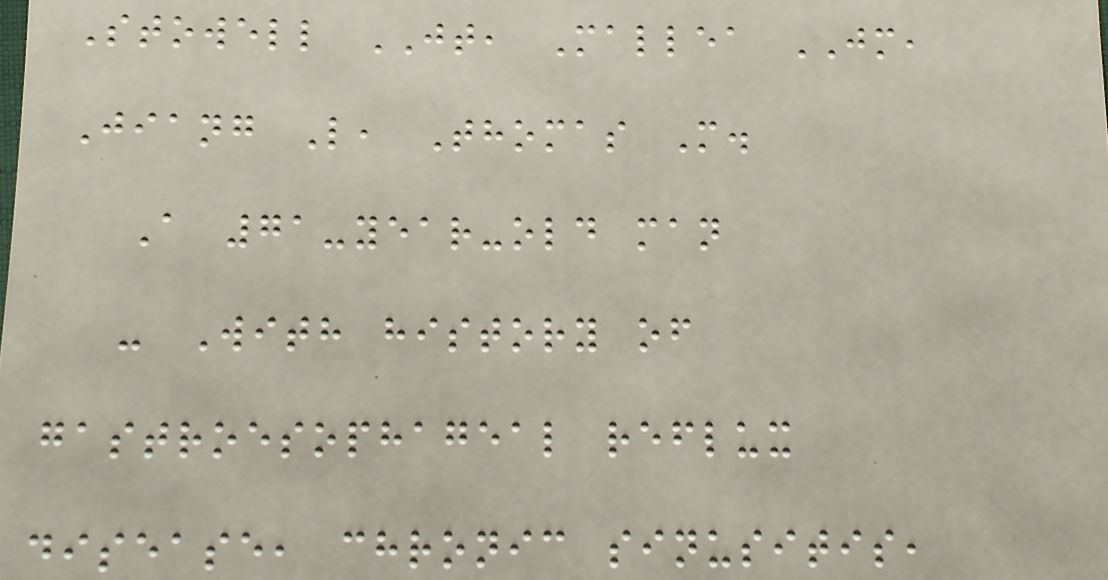Stowell JT, Mallea JM,
Jiang L, Thomas M.
A 71-year-old man
- With history of
gastroesophageal reflux
disease, chronic sinusitis,
